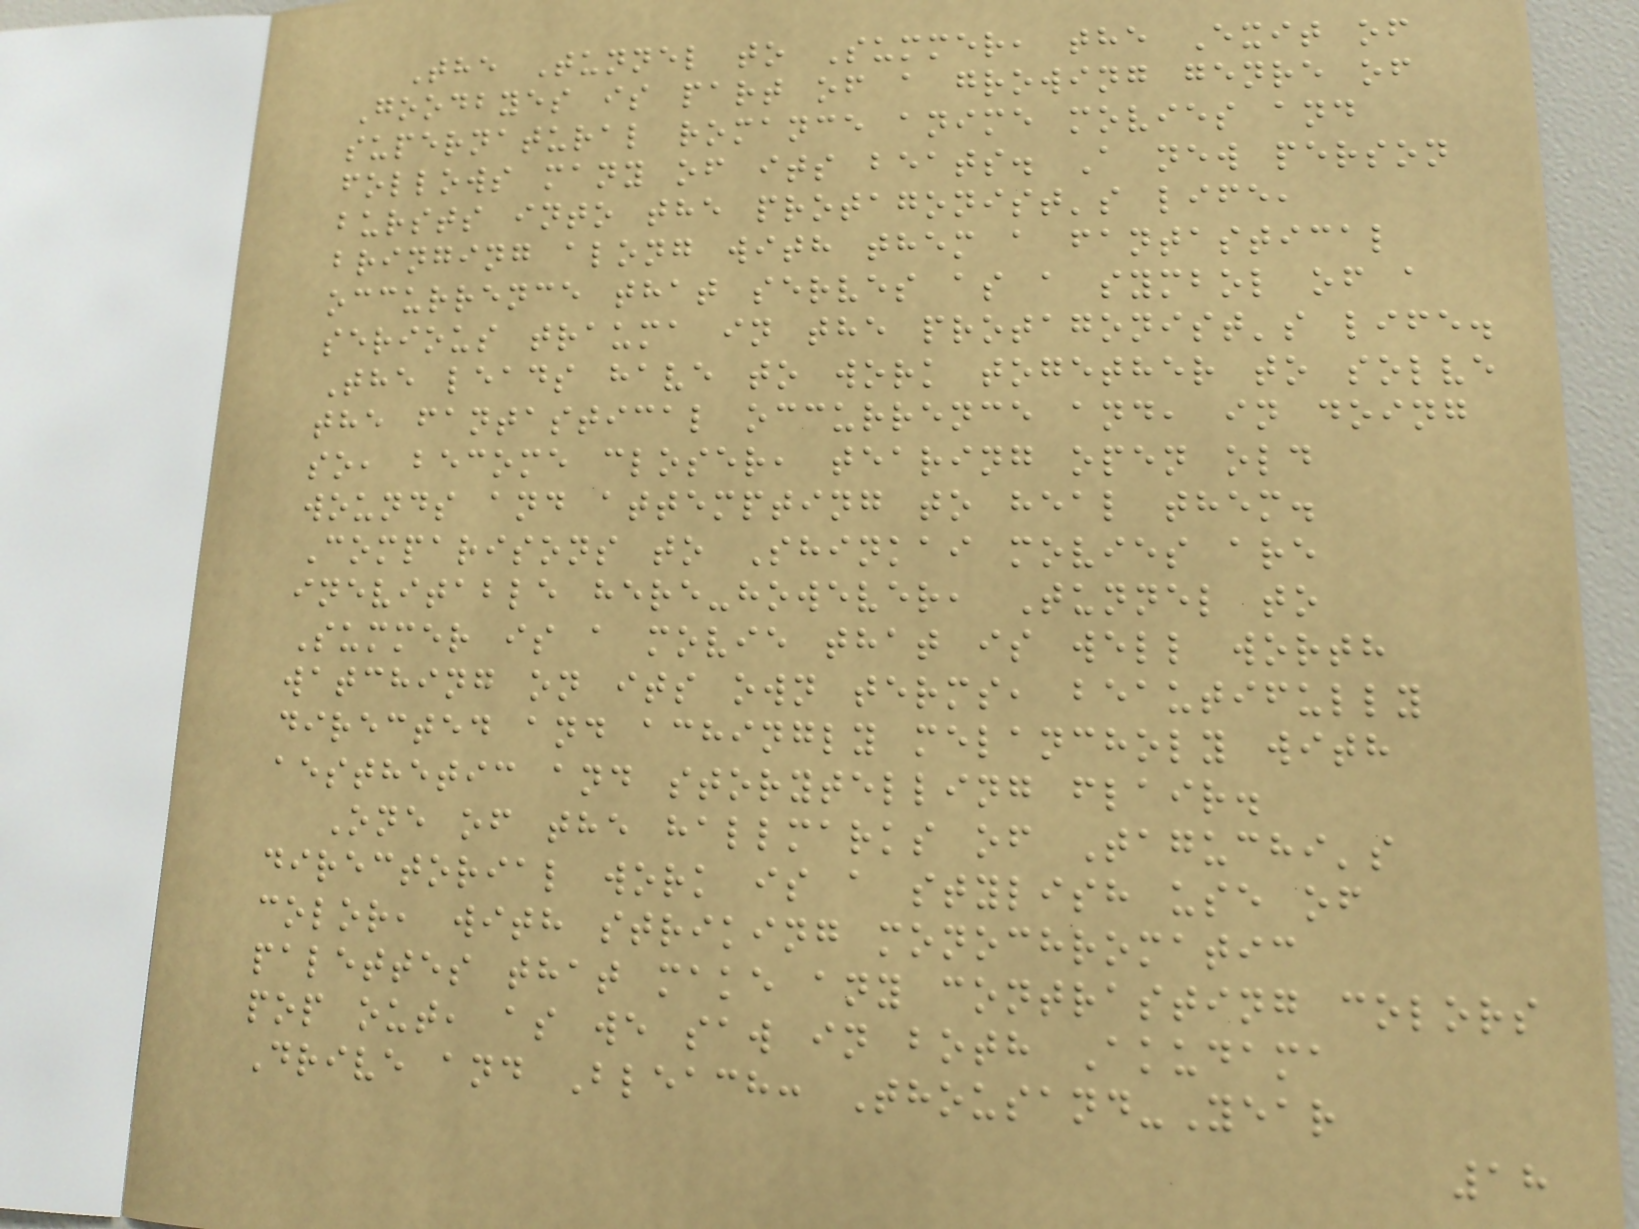The Tunnel to Summer, the Exit of
Goodbyes is part of a growing genre of
supernatural romance anime movies and
follows many of its beats. A new person
bursts into the protagonist's life,
bringing along with them a fantastical
occurrence that serves as a symbol of a
serious trauma in the protagonist's life.
The leads have to work together to solve
the fantastical occurrence and, in doing
so, become closer, tearing open old
wounds and attempting to heal them.
Comparisons to Shinkai movies are
inevitable here-however, Tunnel to
Summer is a movie that is well worth
watching on its own terms, beautifully
directed and achingly melancholy with
aesthetic and storytelling flair.
One of the hallmarks of Taguchi's
directorial work is a stylish use of
color, with striking monochromatic
palettes that make any contrasting colors
pop out, as we saw in both Akudama
Drive and Bleach: Thousand-Year
18
